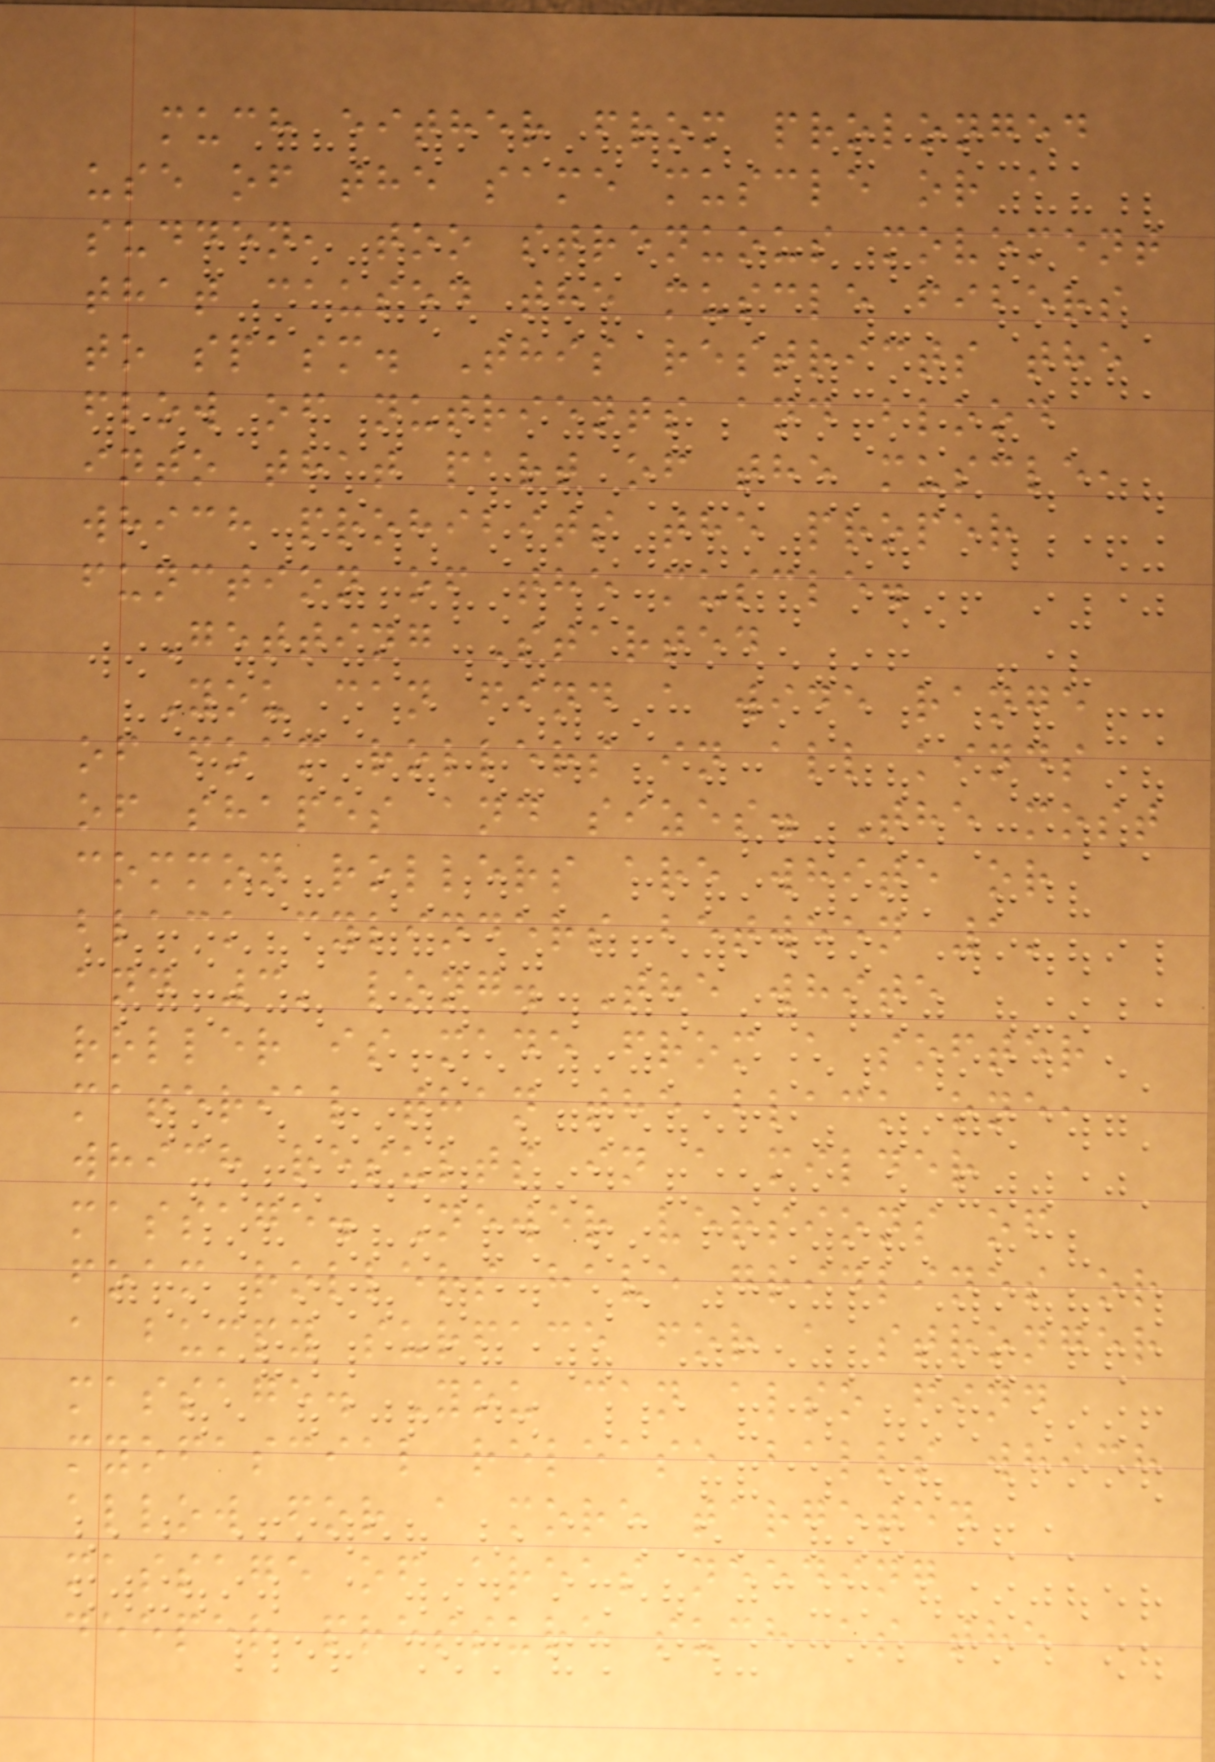much either from prolonged
use of the same muscle or a
sudden, too strenuous movement
that caused the muscle fibers
to spasm. This restricts the
flow of nutrients and blood
into that part of the muscle,
which prohibits the proper
function of the muscle.
Getting Started
You can find a wide range
of foam rollers in all kinds
of shapes and sizes. The most
common rollers are white or
black cylinders between 1'
and 3' long. The white
roller is made from a softer
material than the black one,
which results in a milder
massage. Newer versions of
foam rollers have gridlines or
a bumpy surface for a stronger
massage. You can also find
myofascial release balls which
allow for a more targeted
massage of areas needing
deeper pressure such as the
